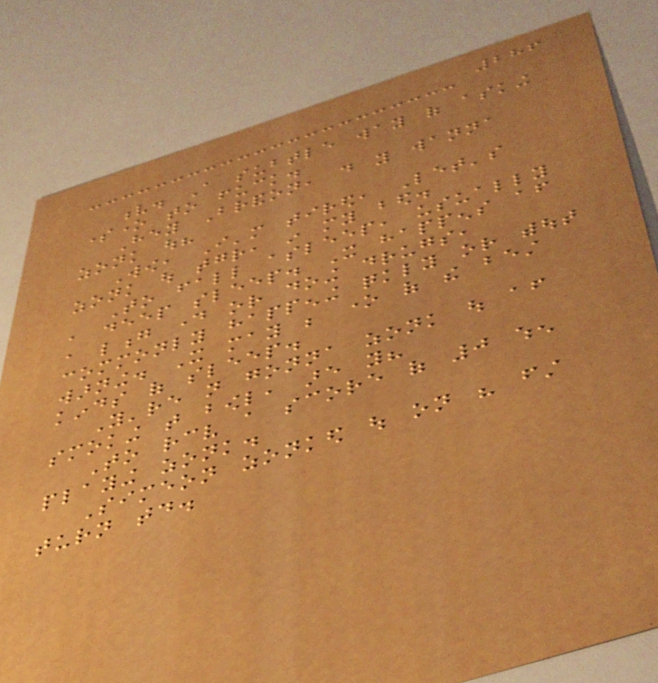286
v. A subtle way of asking
someone to fuck.
Hey Brandon, do you wanna
zonk out?
Wow, I'm tired, Let's
zonk out together, in my bed.
To fall asleep, usually
a deep sleep. It happens after
a long day or doing drugs,
commonly happening quickly or without
warning. It may be one of the best
kinds of sleep.
You're not gonna zonk out after
smoking that bowl, are you?
To receive a score of 0 when
playing zonk.
Simeon zonked out on his first
turn today.
